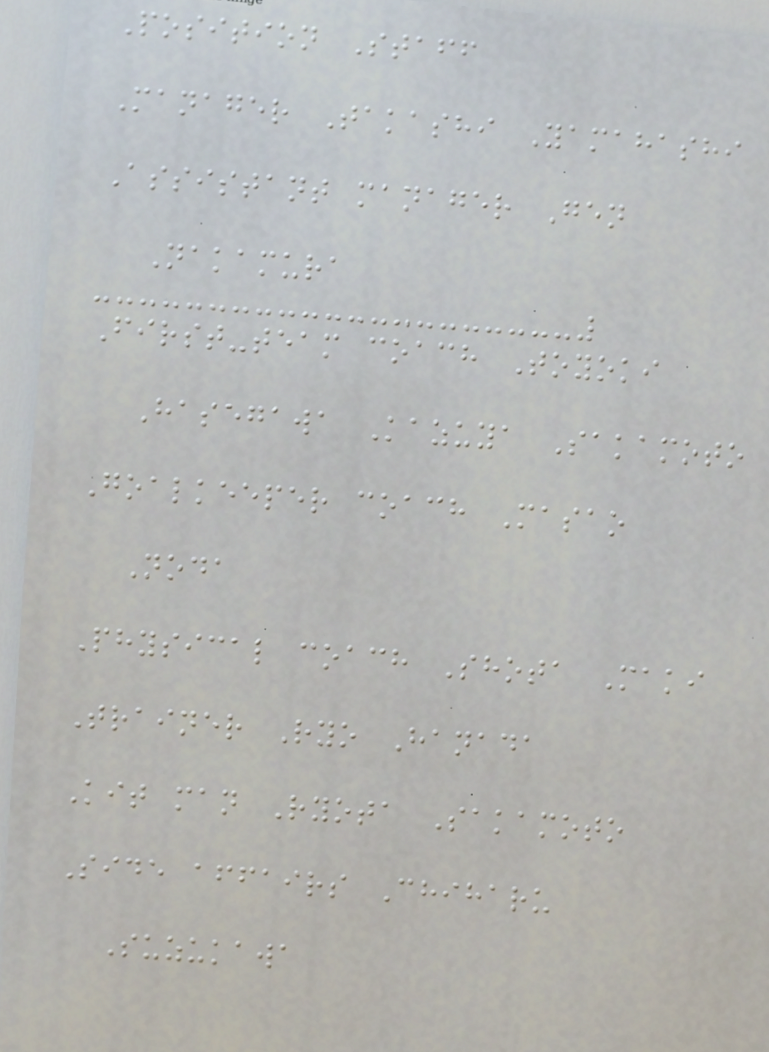Position Staff
Manager Takashi Yamahashi
Assistant manager Gen
Nakamura
First-team coach Toyoki
Hasegawa Kazuya Sakamoto
Goalkeeper coach Masao
Noda
Physical coach Shota Maki
Trainer Ryo Hanada
Kit man Ryota Sakamoto
Side affairs Chiharu
Suzukawa
